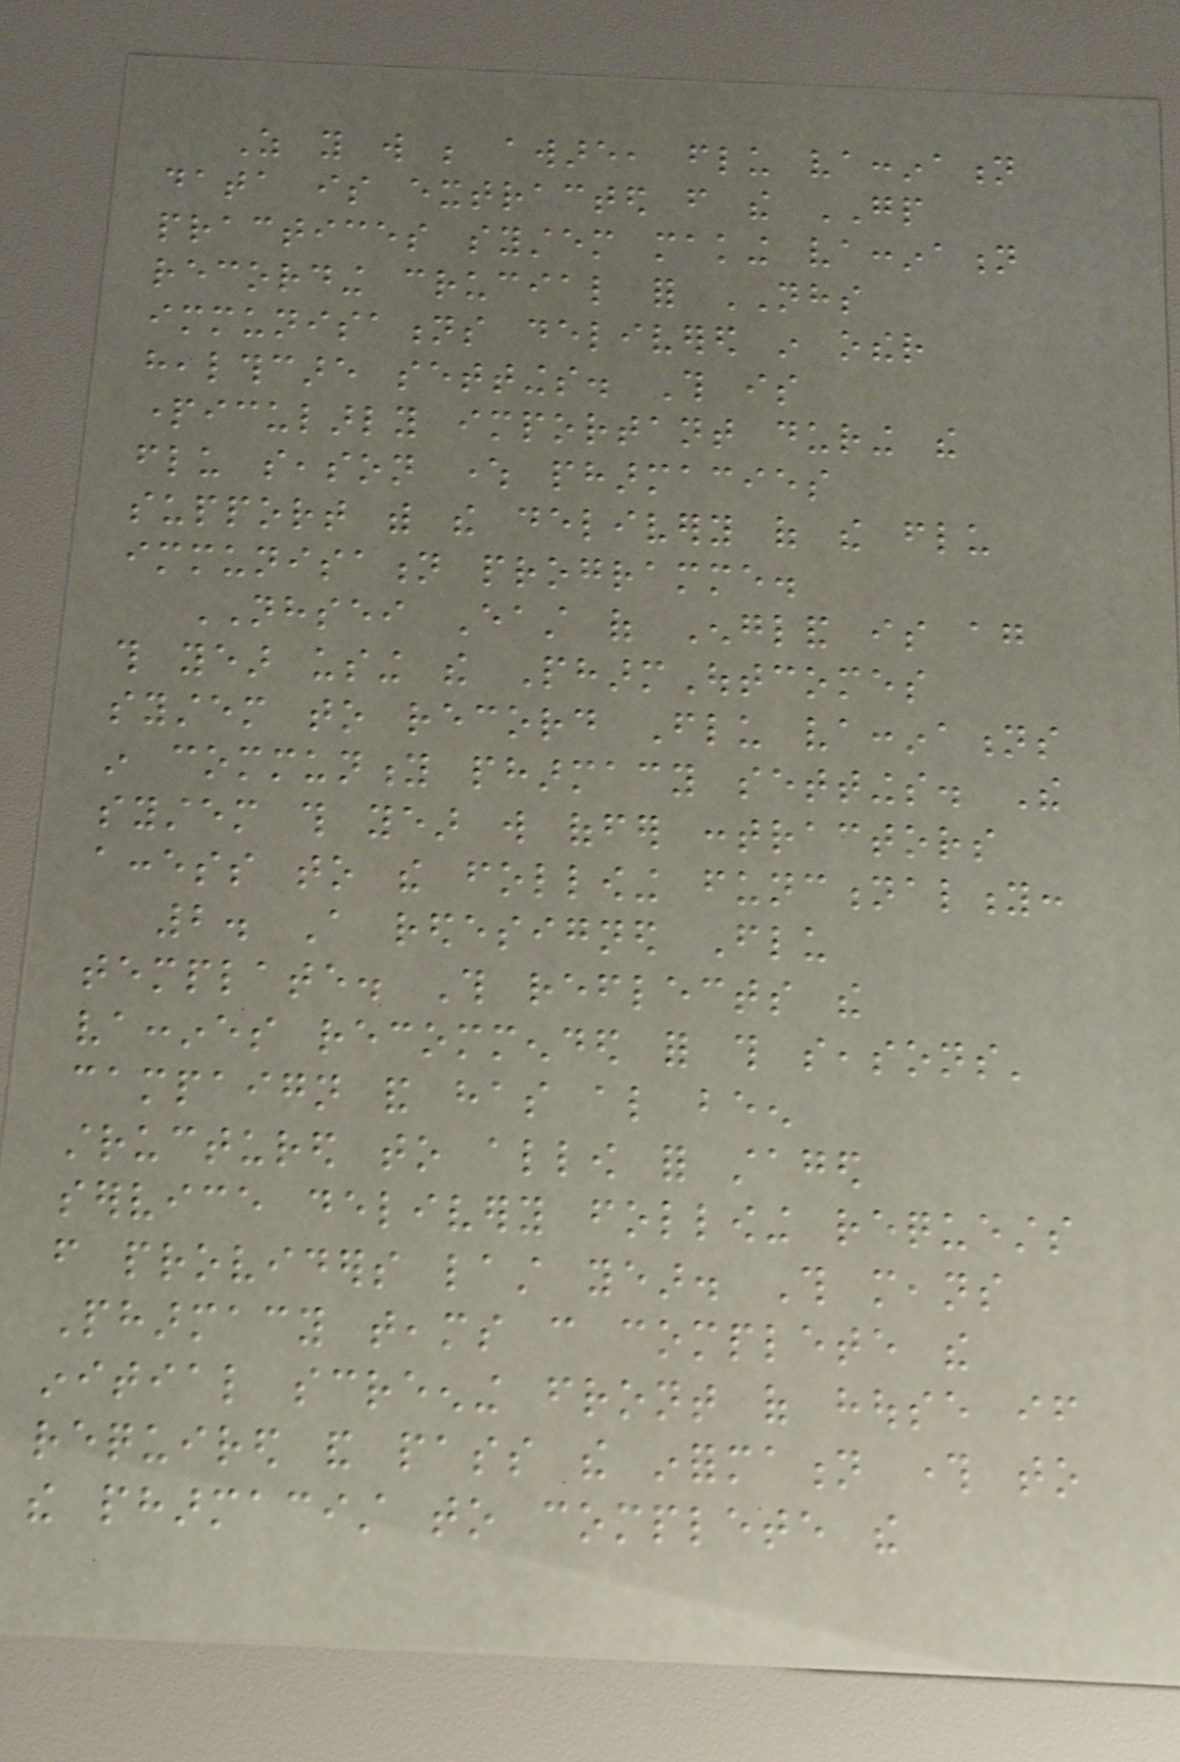As you will be aware, flu vaccination
data is extracted from the GP
practices system making vaccination
recording crucial for NHS
immunisations delivered in other
healthcare settings. This is
particularly important during the
flu season where pharmacies
support with the delivery of the flu
immunisation programme.
NHSEI East of England is again
this year using the PharmOutcomes
system to record Flu vaccinations
in community pharmacy settings. The
system this year will offer contractors
access to the following functionality:
2. A redesigned Flu
template. This reflects the
vaccines recommended for this seasons'
campaign and has also been
structured to allow for staged
service delivery following requests
from providers last year. This means
Pharmacy teams can complete the
initial screening front of house if
required and pass the information through to
the pharmacist to complete the
